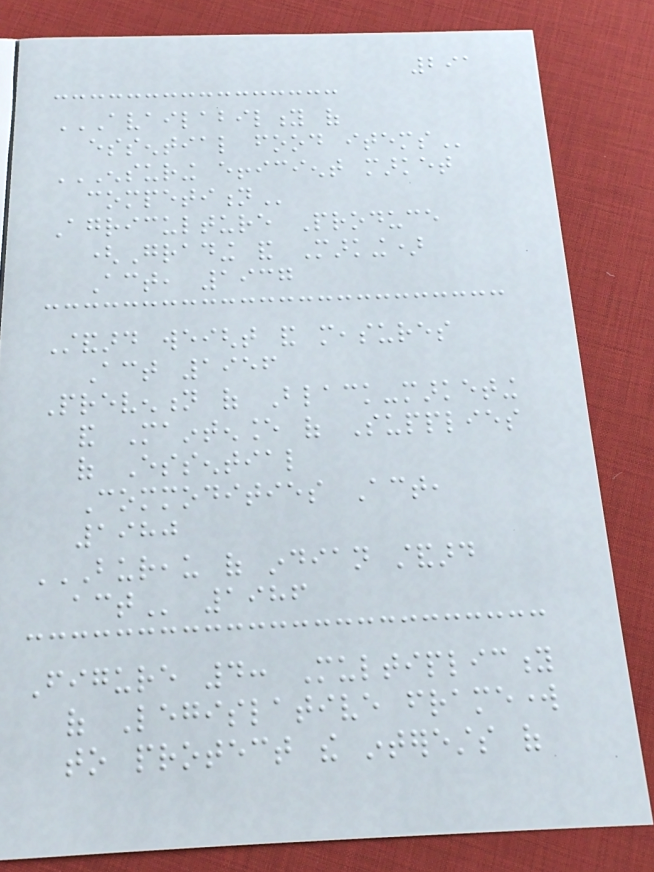291
AVAILABILITY OF
ESSENTIAL FOOD ITEMS
ENSURING EFFICIENT MARKET
COMPETITION
Agriculture Produce
(Grading and Marking)
Act, 1937
Standard weight and measures
Act 1956
Prevention of Black-marketing
and Maintenance of Supplies
of Essential
Commodities Act,
1980
BUREAU OF INDIAN STANDARD
ACT 1986
Figure 4: Multiplicity
of Legislative framework
to protect the interests of
